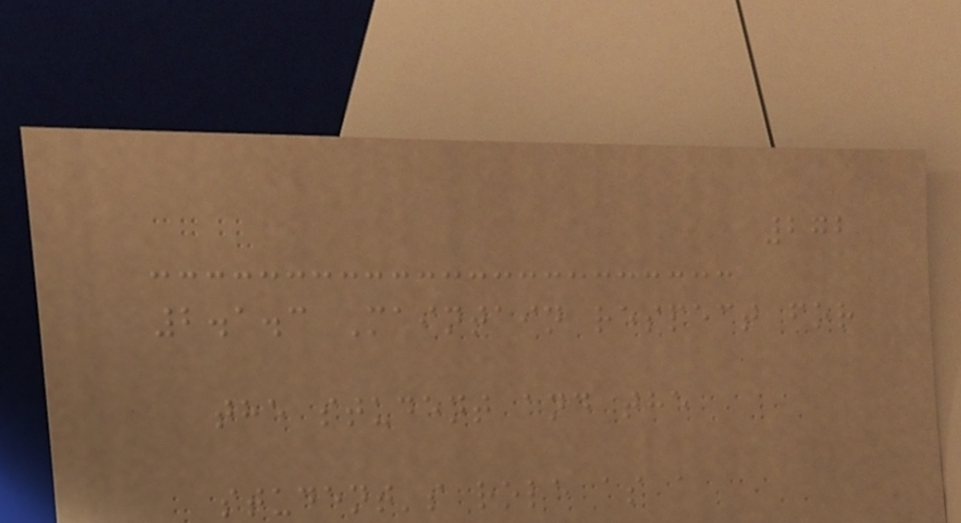272
2.1.3 Maintain respect for
the student and the
student's role as a
